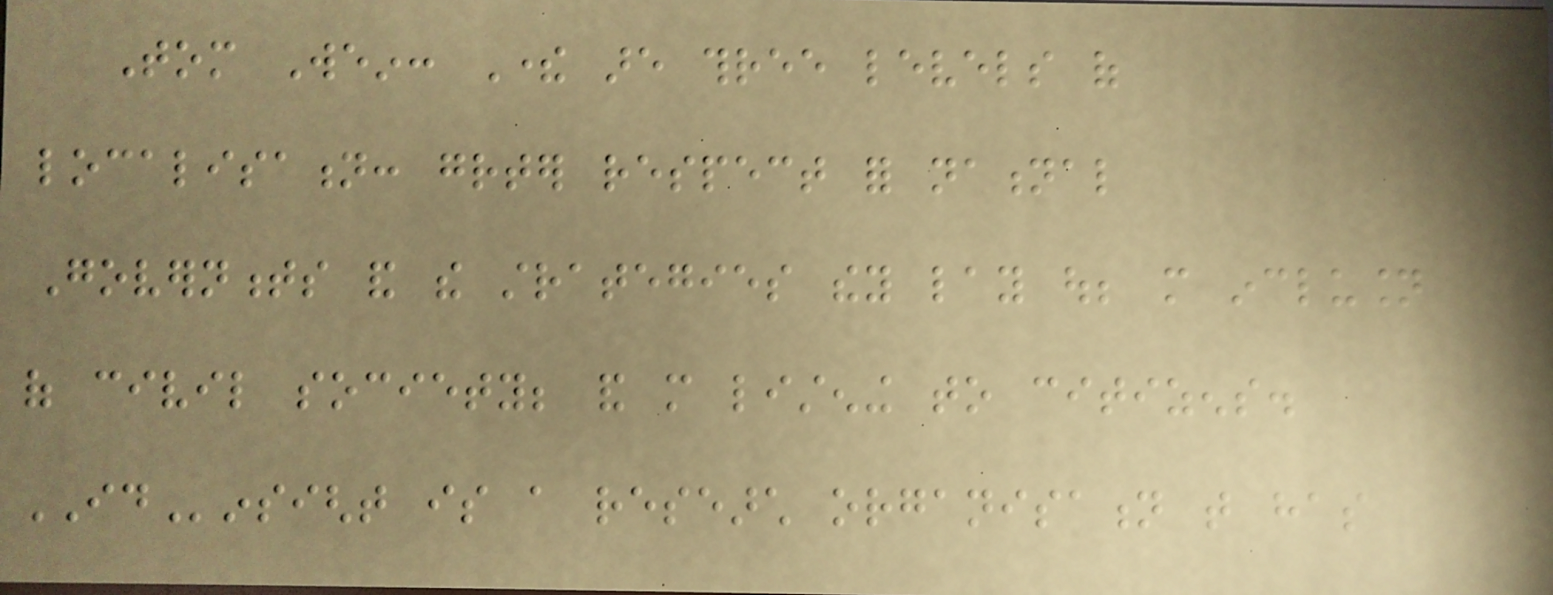Tom Wein: There are three levels of
localisation: greater respect for national
Governments and the strategies they lay out; more inclusion
of civil society; and more listening to citizens.
IDinsight is a research organisation that has
